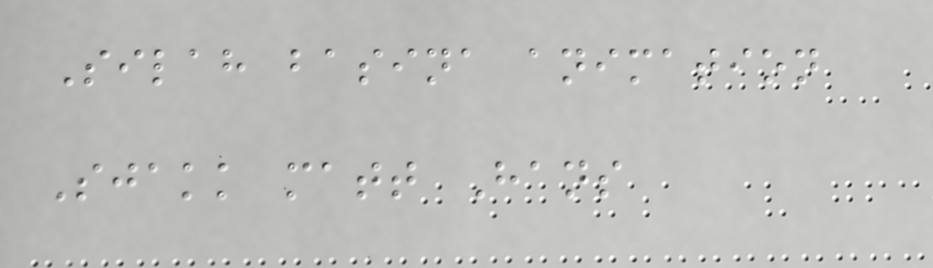Silah basina animation
Sjakk matt Hans
